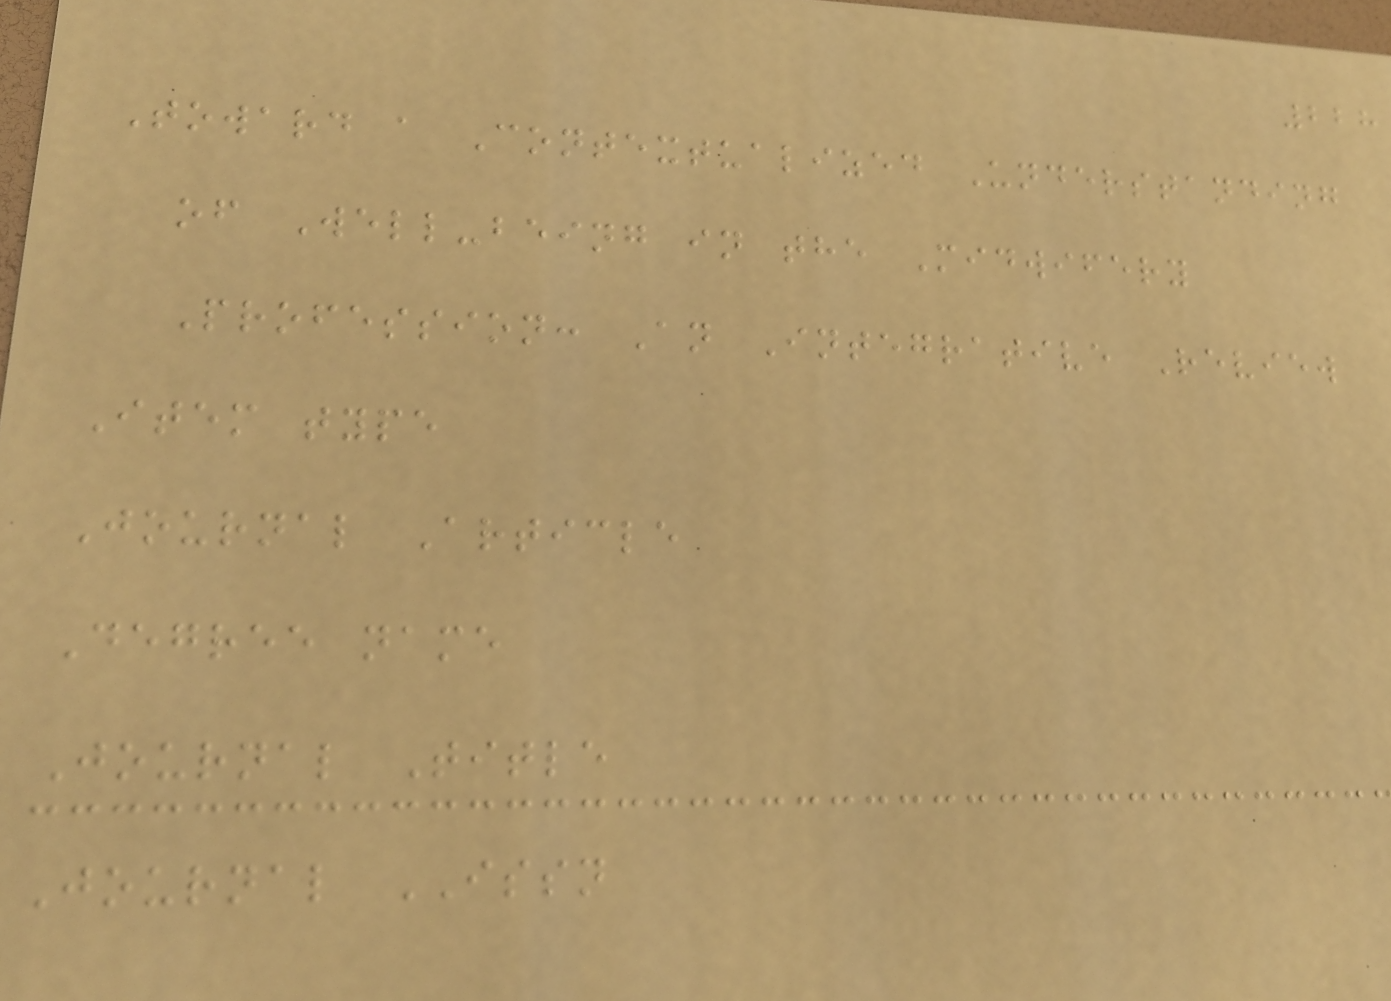228
Toward a Contextualized Understanding
of Well-being in the Midwifery
Profession: An Integrative Review
Item type
Journal Article
Degree name
Journal Title
Journal ISSN
